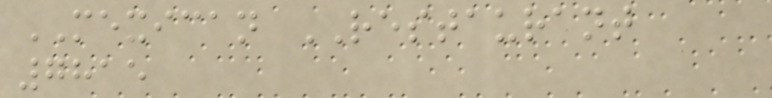MEXICAN RESTAURANT
7815
